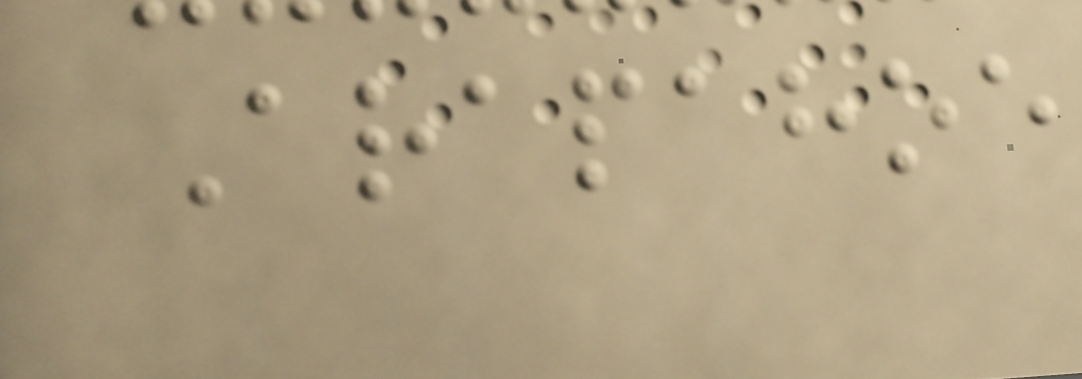Arapahoe
